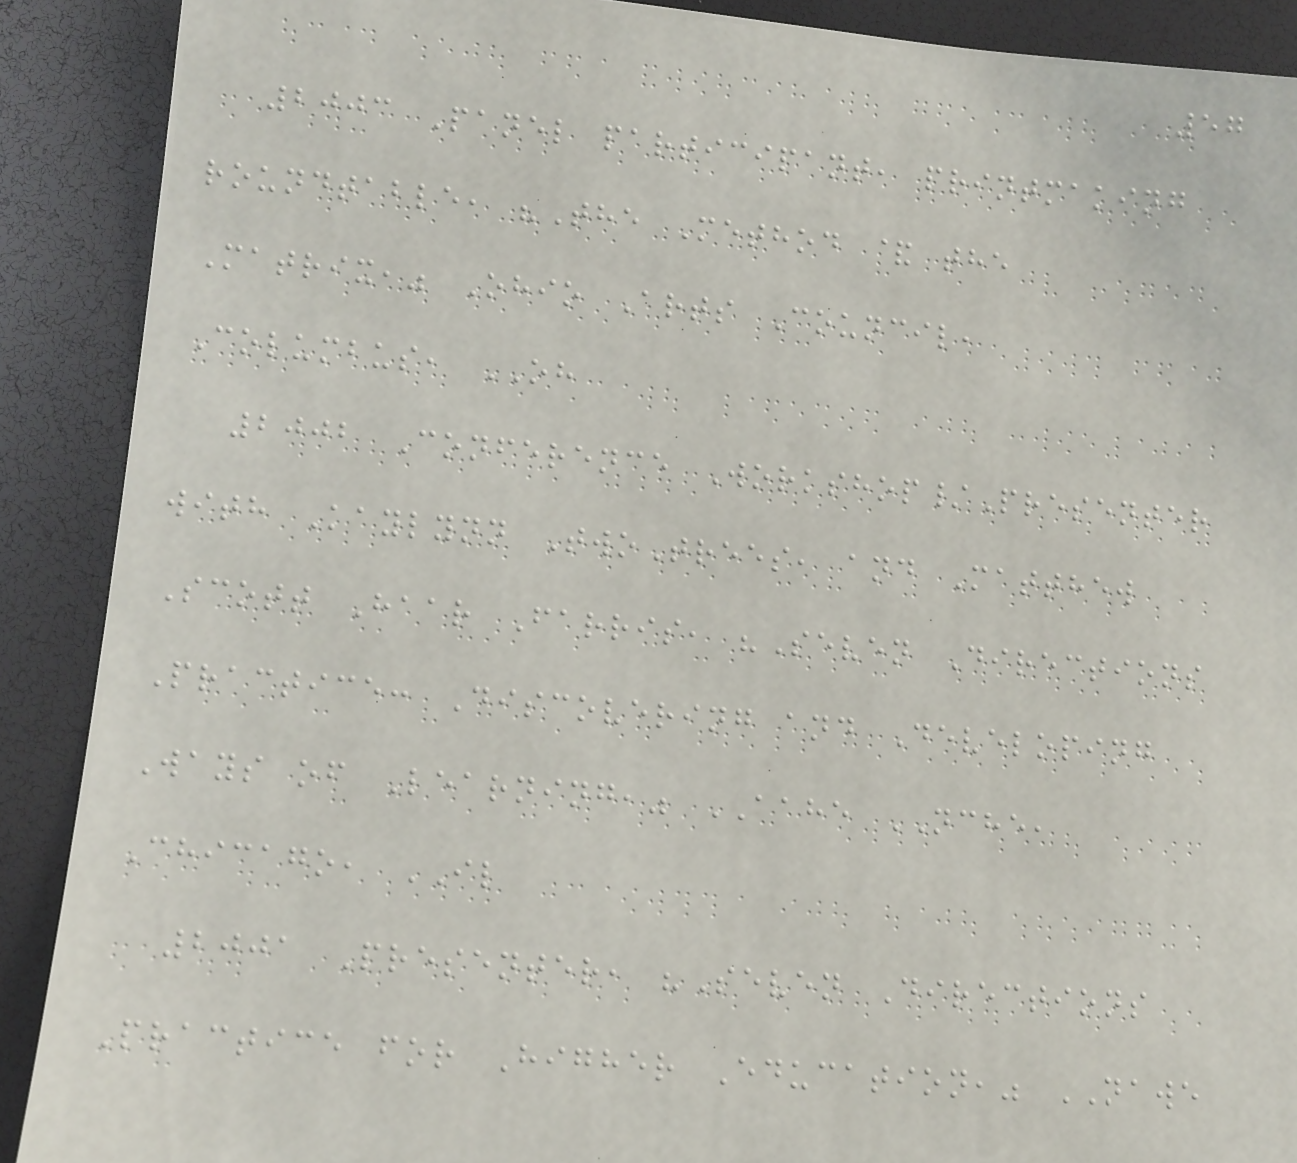57
2003 Panel participant, printmaking
roundtable, "The Method & the
Matrix," Ohio Arts Council,
Columbus, OH
2002 Conference Workshop/Presenter
with Kaylynn TwoTrees, and Matthew
Scott Haar Farris, "Seven Directions
Practice: Discovering and Developing
Ways of Learning," AAHE NCHE,
Chicago, IL
2001 Presenter, "Seven Directions
Practice for Higher Education," NAWE
